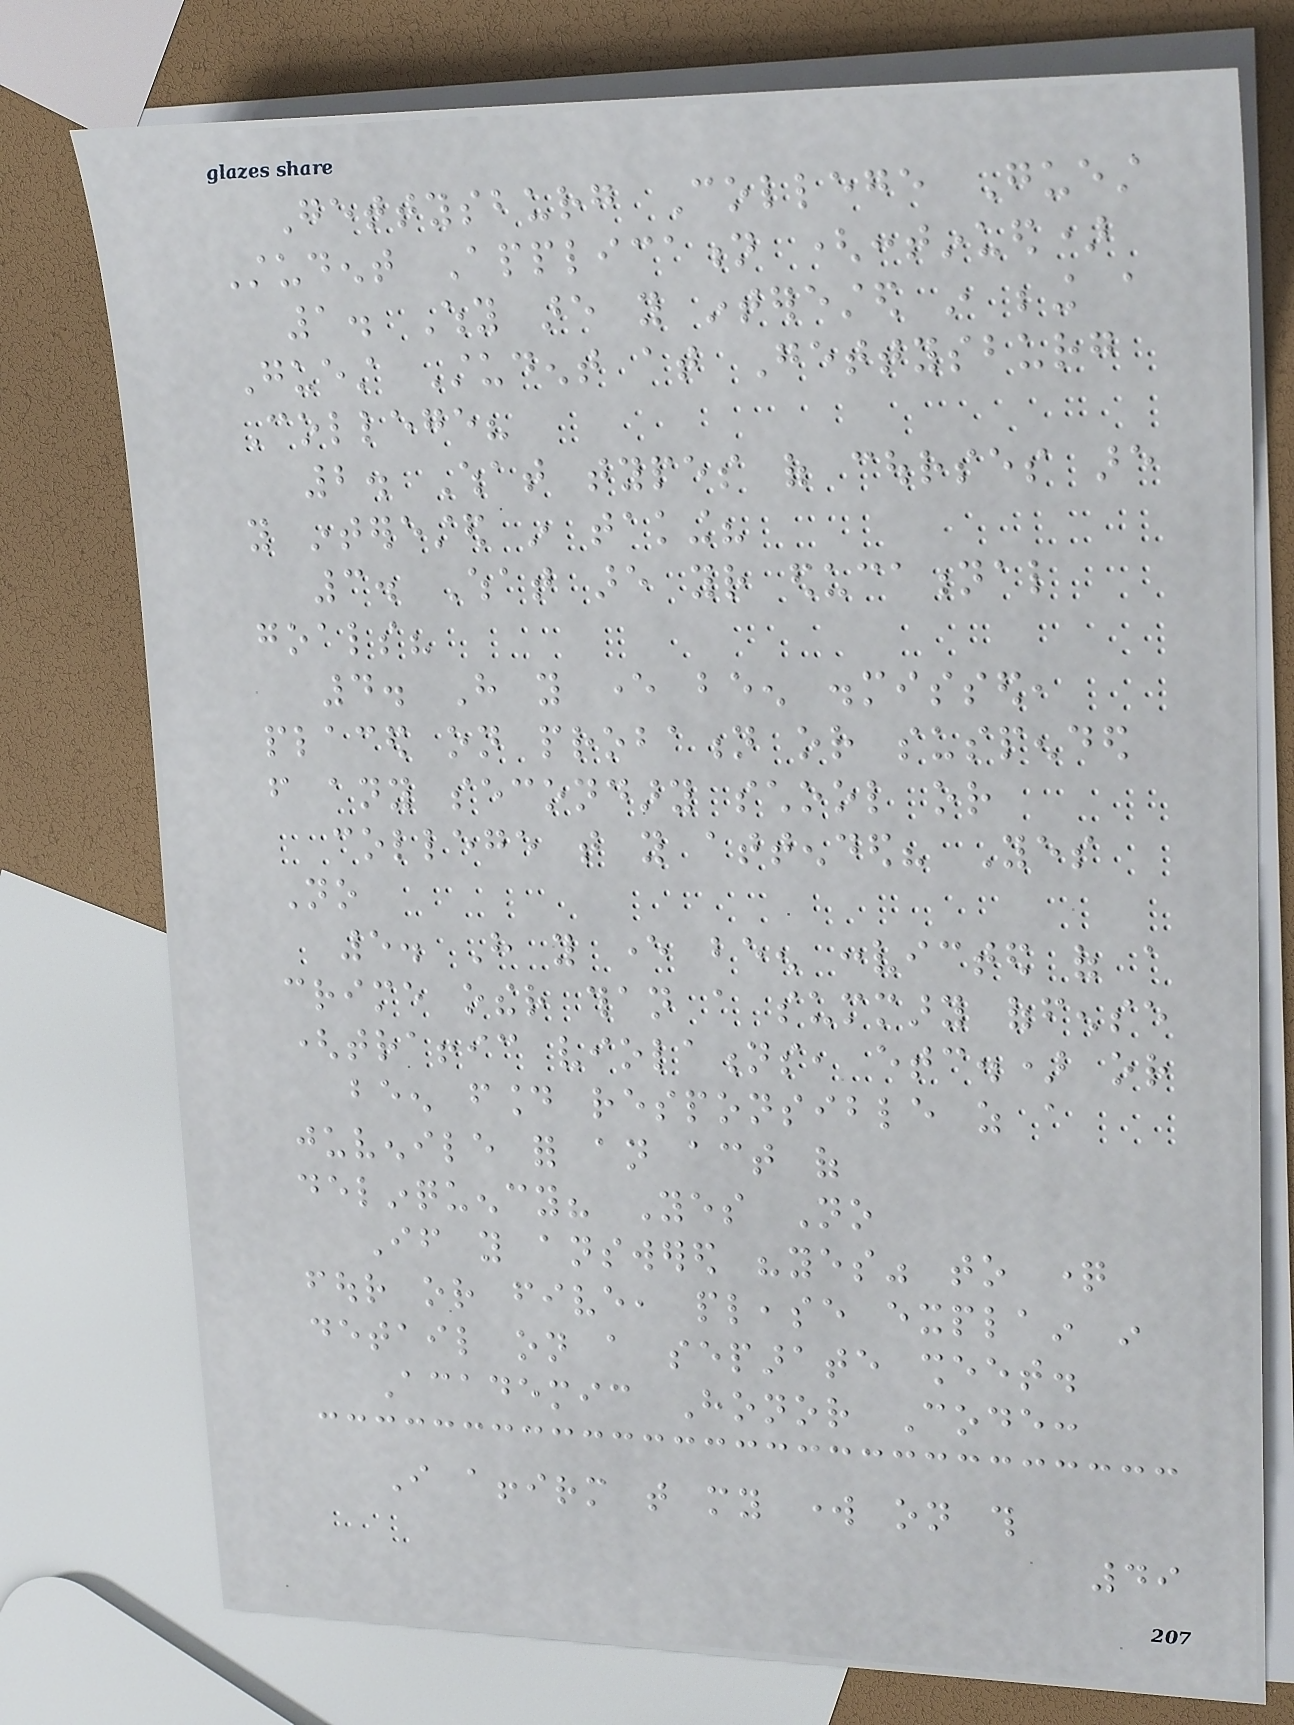Gettysburg College Guest
Student Application (continued)
1. Why are you interested in being a
Guest Student at Gettysburg
College?
2. What types of courses are
you interested in taking?
3. What are your educational
goals?
4. Have you ever been dismissed,
placed on probation or suspended
from any secondary school or
college that you attended? Yes
No
5. Have you ever been convicted of a
crime other than a summary offense
(traffic violations, etc.) or
been found responsible as a
juvenile for an act of
delinquency? Yes No
If you answered "yes" to question
four or five, please explain in
detail on a separate sheet.
Academic Honor Code:
I affirm that my work on this
49
